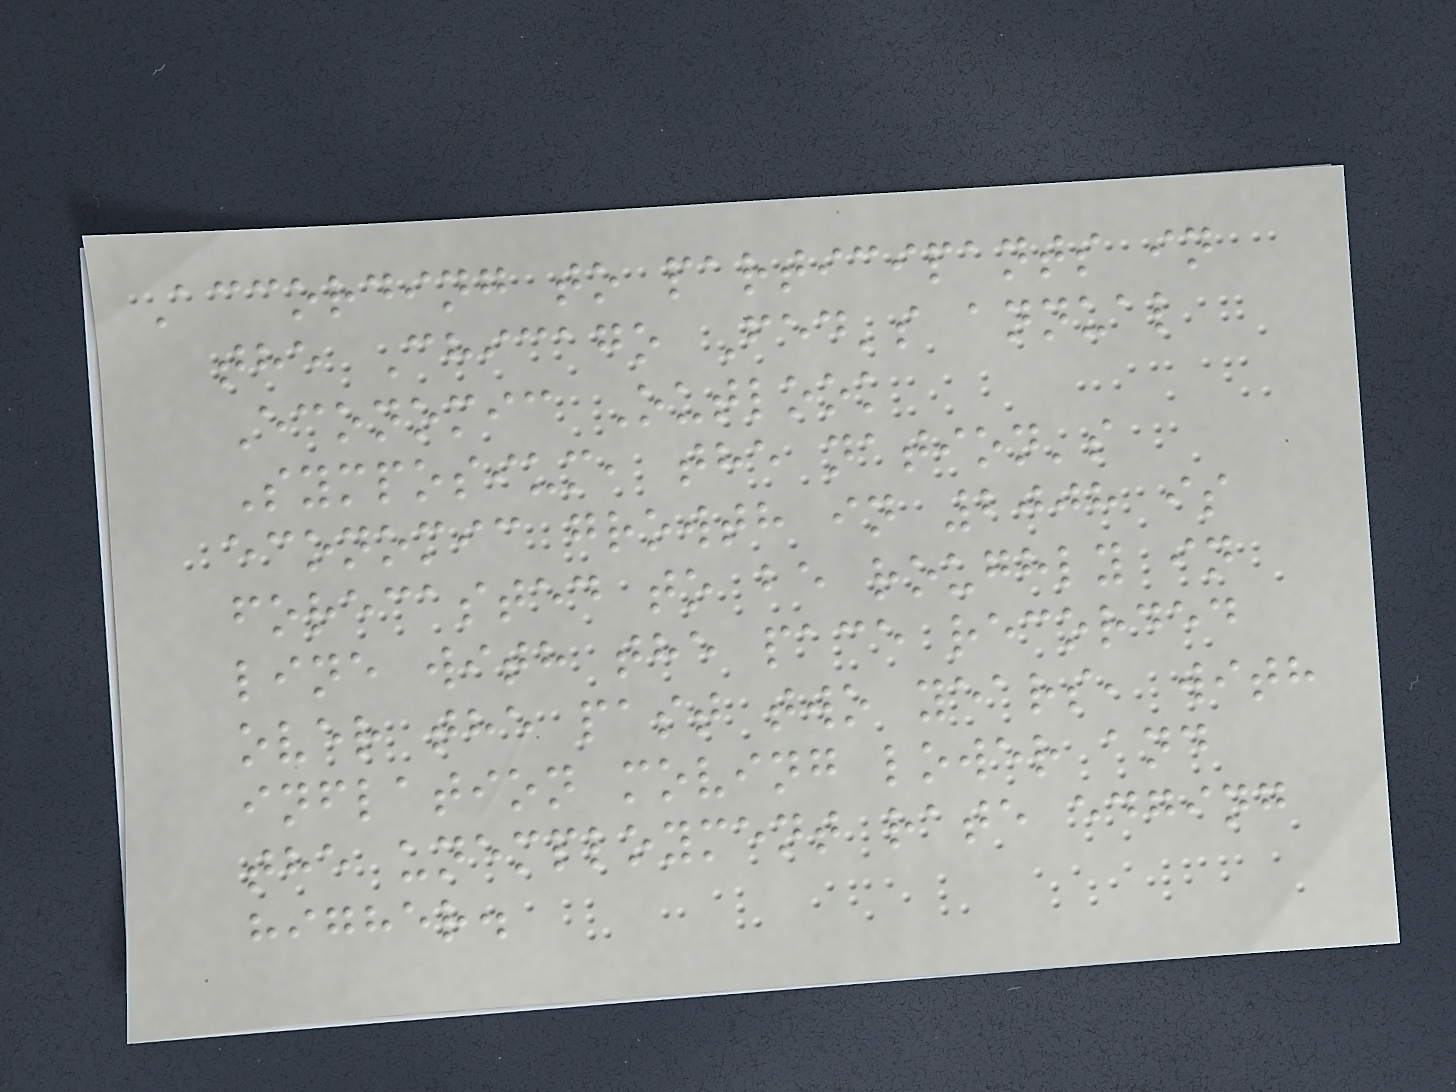According to participants in
the Chicago Fed's annual
Economic Outlook
Symposium, the nation's
economic growth in 2008 is
forecasted to be roughly in
line with the pace recorded
over the past two years, with
inflation moving lower and
the unemployment rate edging
higher.
